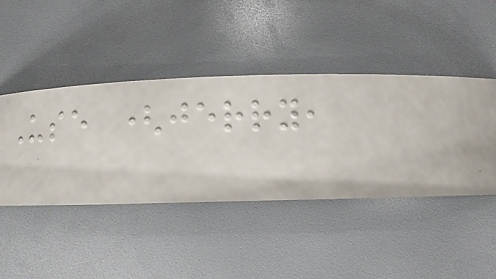Use (jerry,
